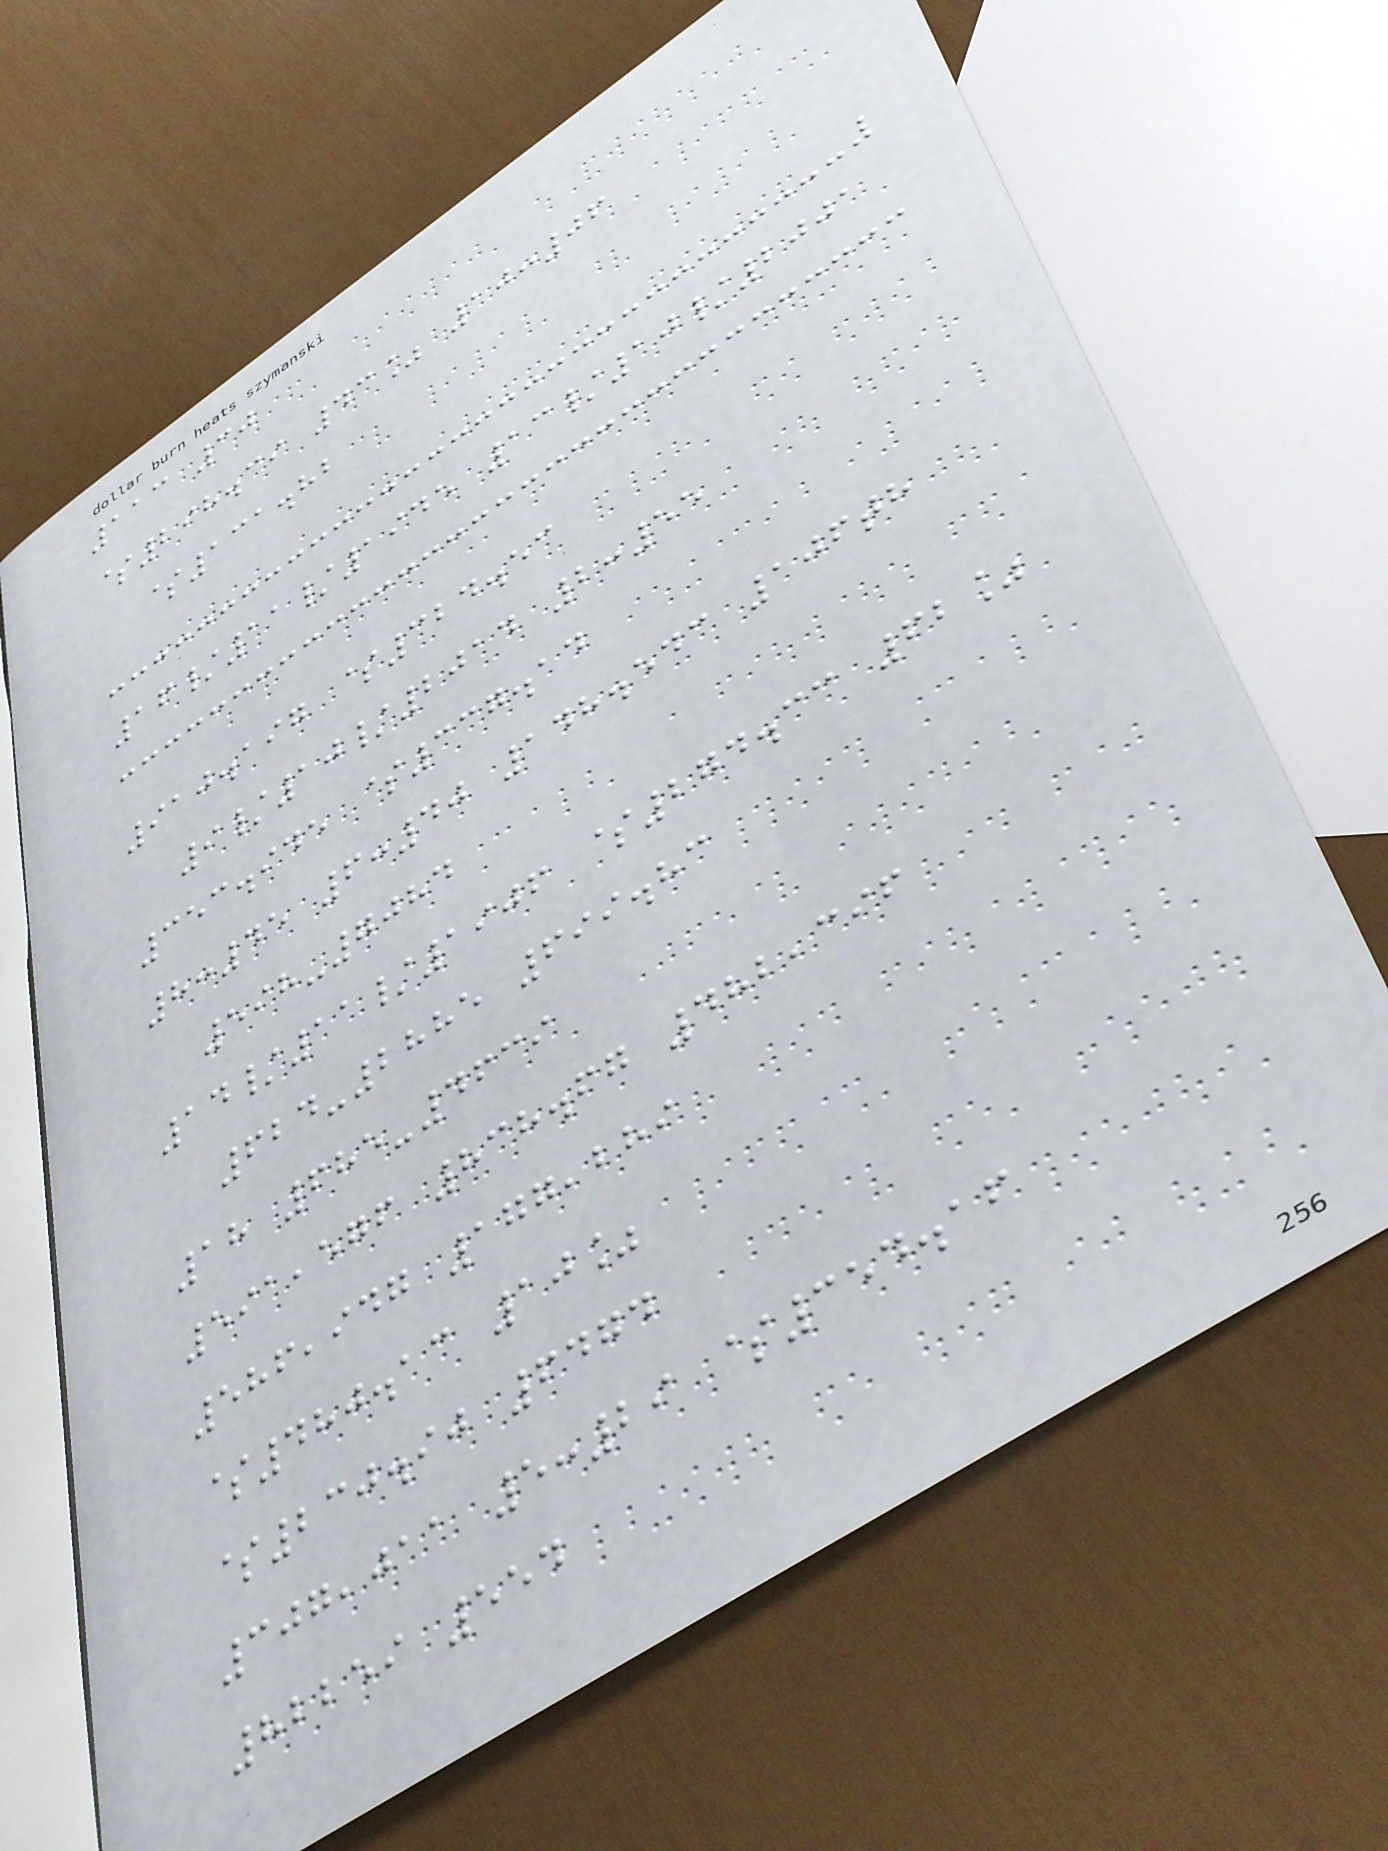113 30
$298.39 43% 10:06
$131.82
16/11/1945 13/10/2001
910.197 $324.53
9/10/2014 2:55
353.945 $337.14
8:45 6:40 148.543 106th
598-7084
14/11/1906 $274.33 62%
624-2885 699.83
18 685-4639
591,576 838.67 482,396
586,947 177,289
$480.13 10%
$230.90 6474
307,011 5:29 $354.16
82259 554
